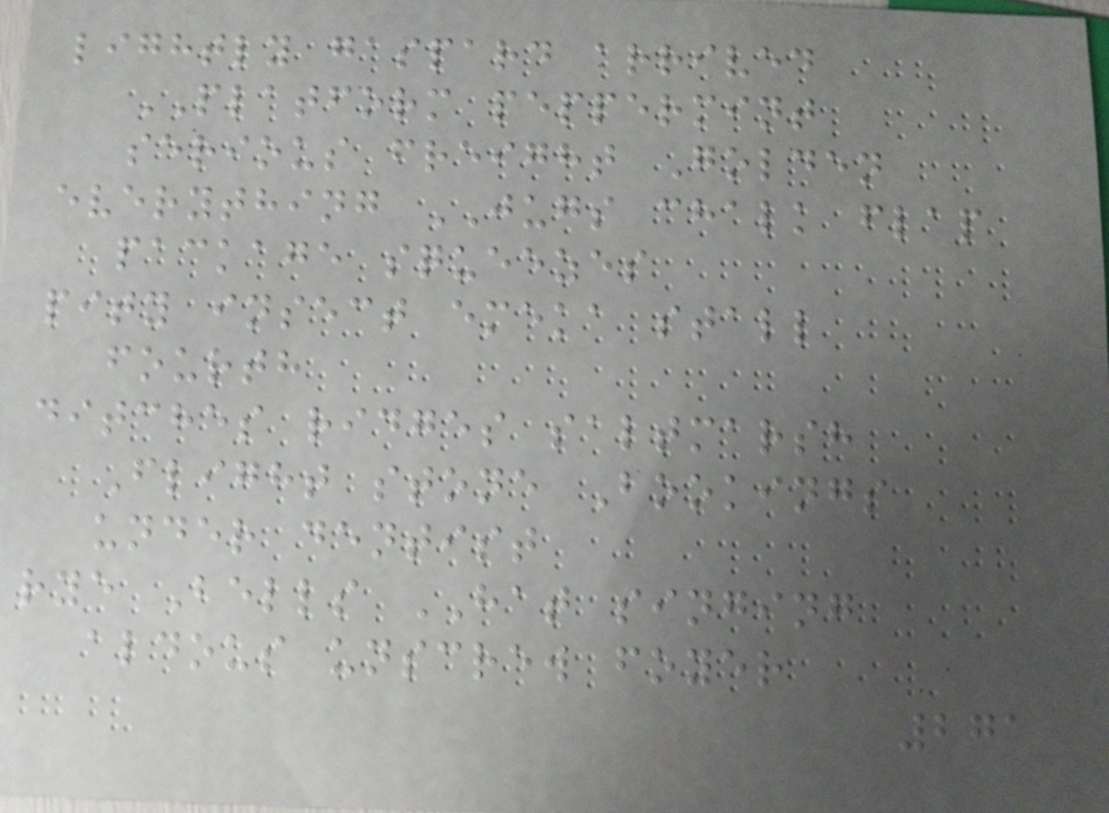lightly gaspard arrived
PLATFORM peppermint
serious freight Golden
everything JUGS chalk flap
package squeezes
pity insect emeka stall
fourth
ditches ridges saltmarsh
Flight stone Bookings
under dentist
rye Bells HAT singing
aldous unscrew foyer
271
